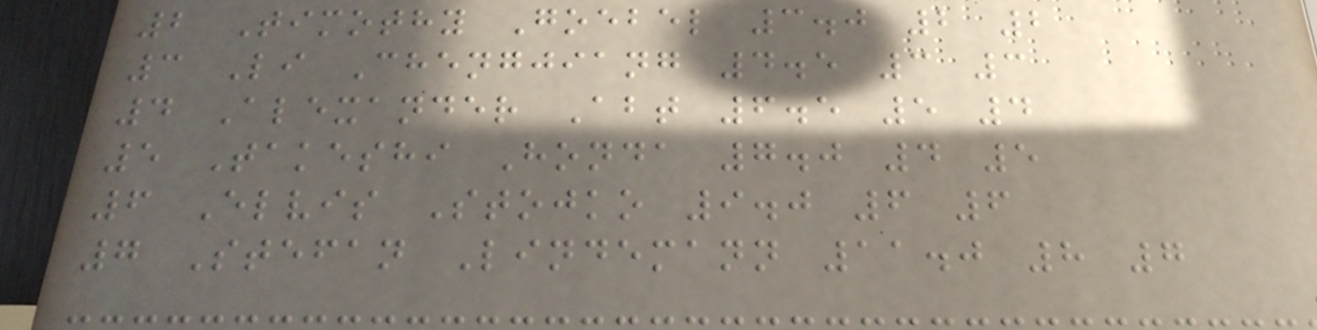2 Timothy Goebel 3.0 2 2
3 Li Chengjiang 4.5 3 3
4 Alexander Abt 6.5 5 4
5 Takeshi Honda 7.0 4 5
6 Elvis Stojko 9.0 6 6
7 Stefan Lindemann 11.0 8 7
